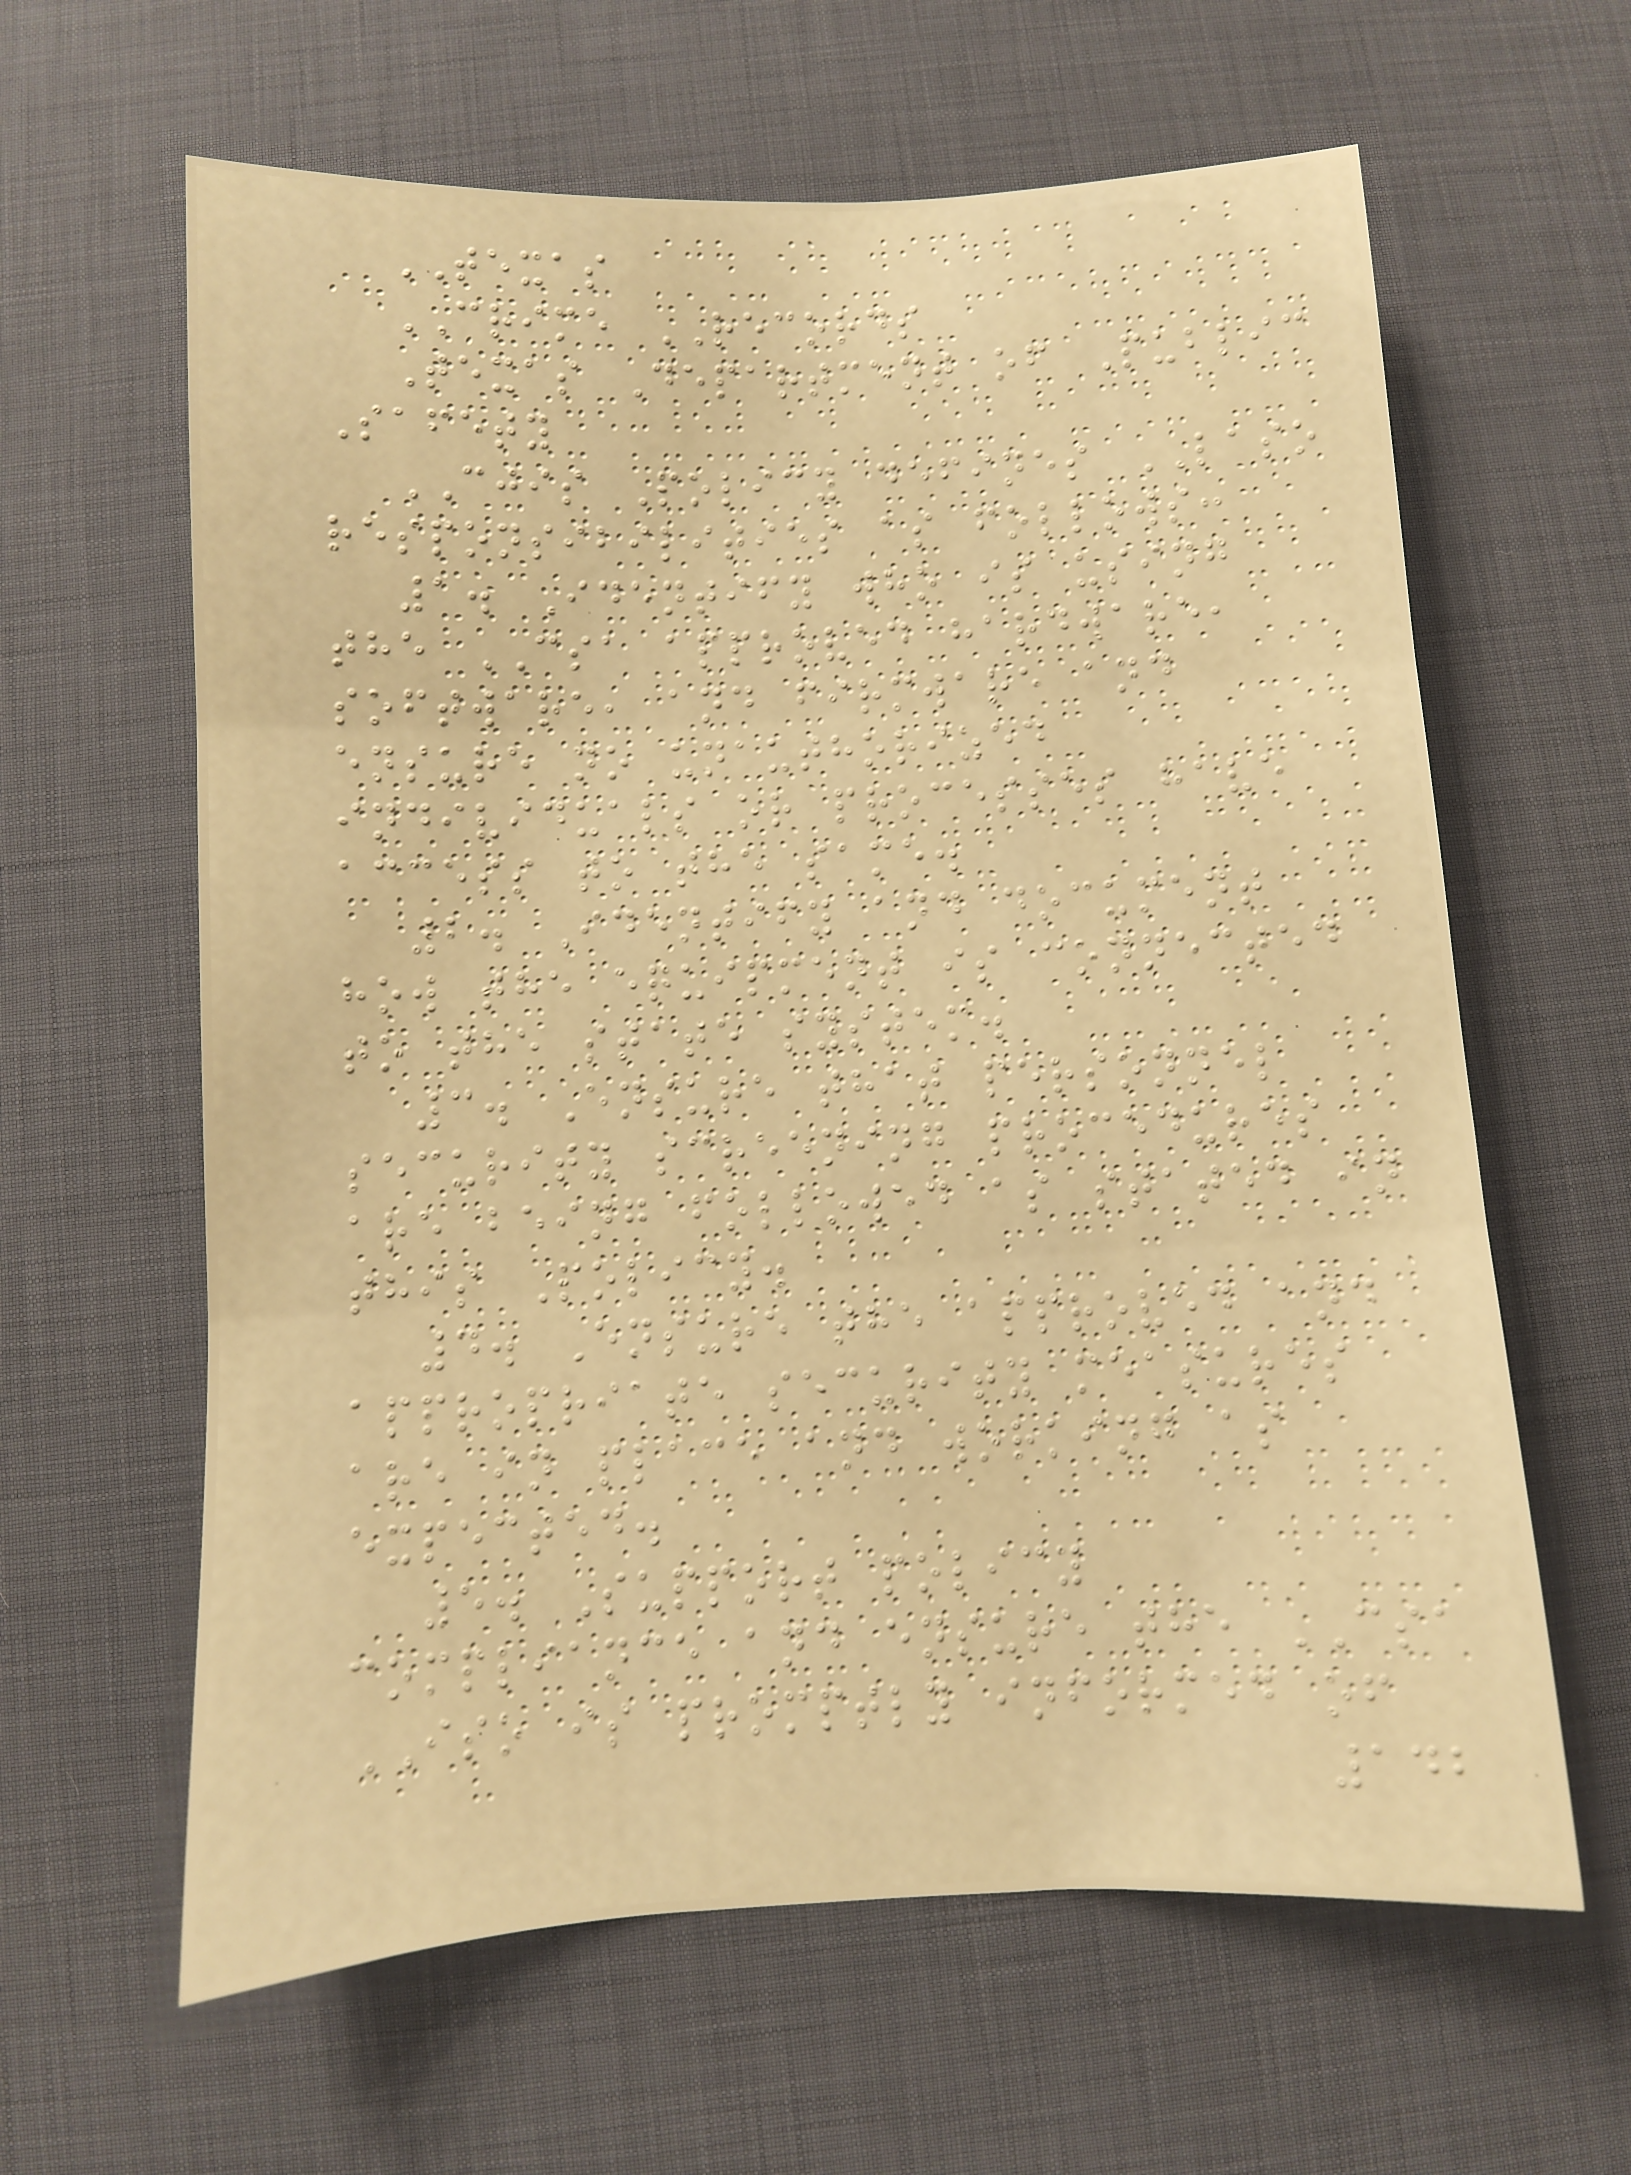TEXAS
CRIME RECORDS
Texas Department of Public
Safety
CJIS Policy defines LASO
responsibilities as follows:
1. Identify who is using
the CSA approved hardware,
software, and firmware and
ensure no unauthorized
individuals or processes have
access to the same.
2. Identify and document
how the equipment is connected
to the state system.
3. Ensure that personnel
security screening procedures
are being followed as stated in
this Policy.
4. Ensure the approved and
appropriate security measures
are in place and working as
expected.
5. Support policy
compliance and ensure the CSA
ISO is promptly informed of
142
